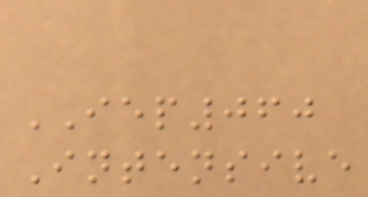IEP060
Intensive
